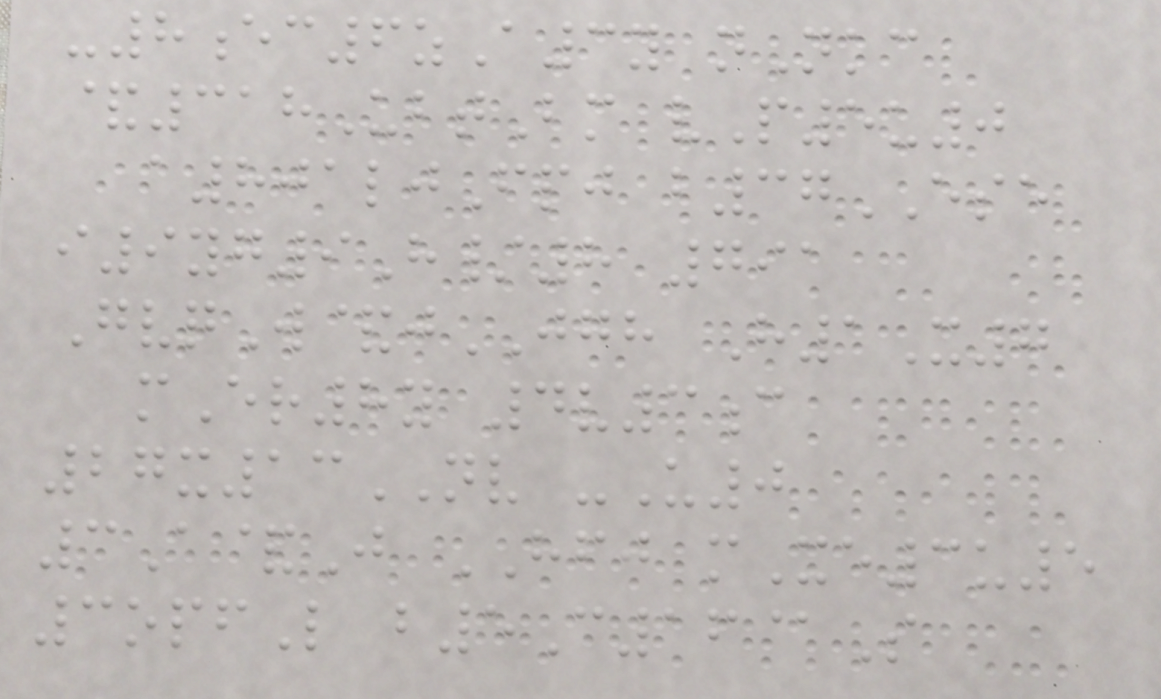-8ec6zA3y nNkc
&318UbtBm vP5u0
a801ljFpj b37ESE
i9yg9H/8 791
GvqW&jJGH H1X7
mEr8y 4v3c
27x13NV -U0
3A&J HFJ mXe3u5
3opfL b5C16@S
